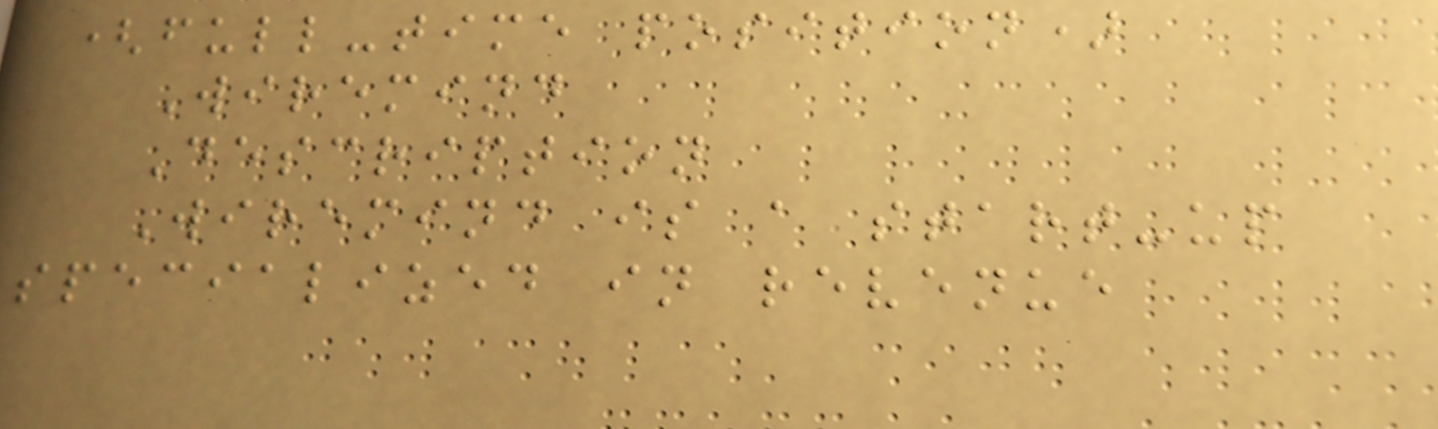(full-time position)
Wiremind
Description
Wiremind is a start-up
specialized in revenue
